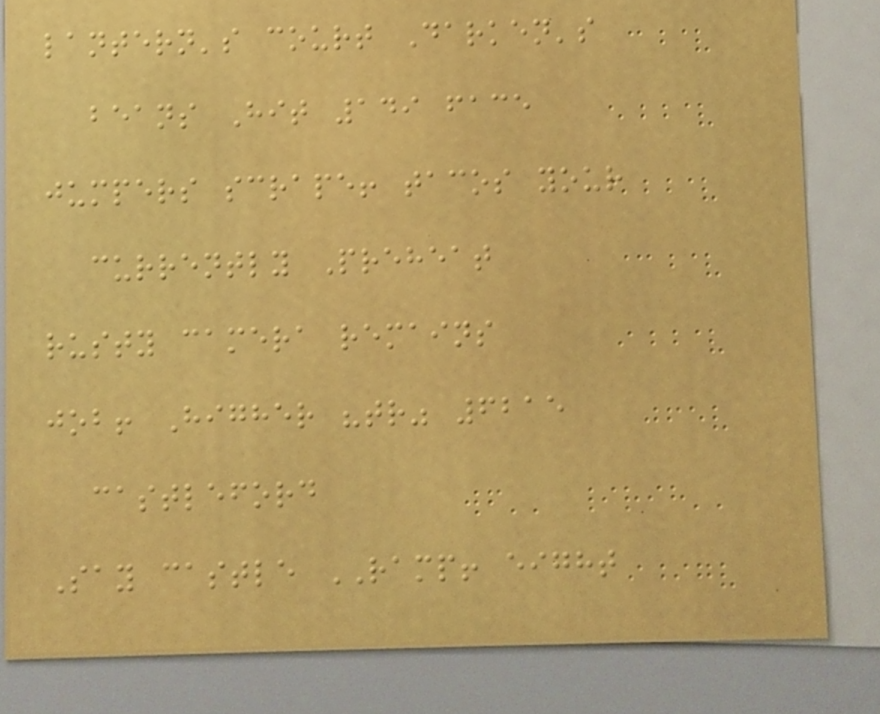lantern's court Darken's
beans Hit 149 face
jumpers scrape! tacos your
currently Preheat
rusty camera remains
job! Higher "tr" 6215
castleford
Say castle RAMP! eight
